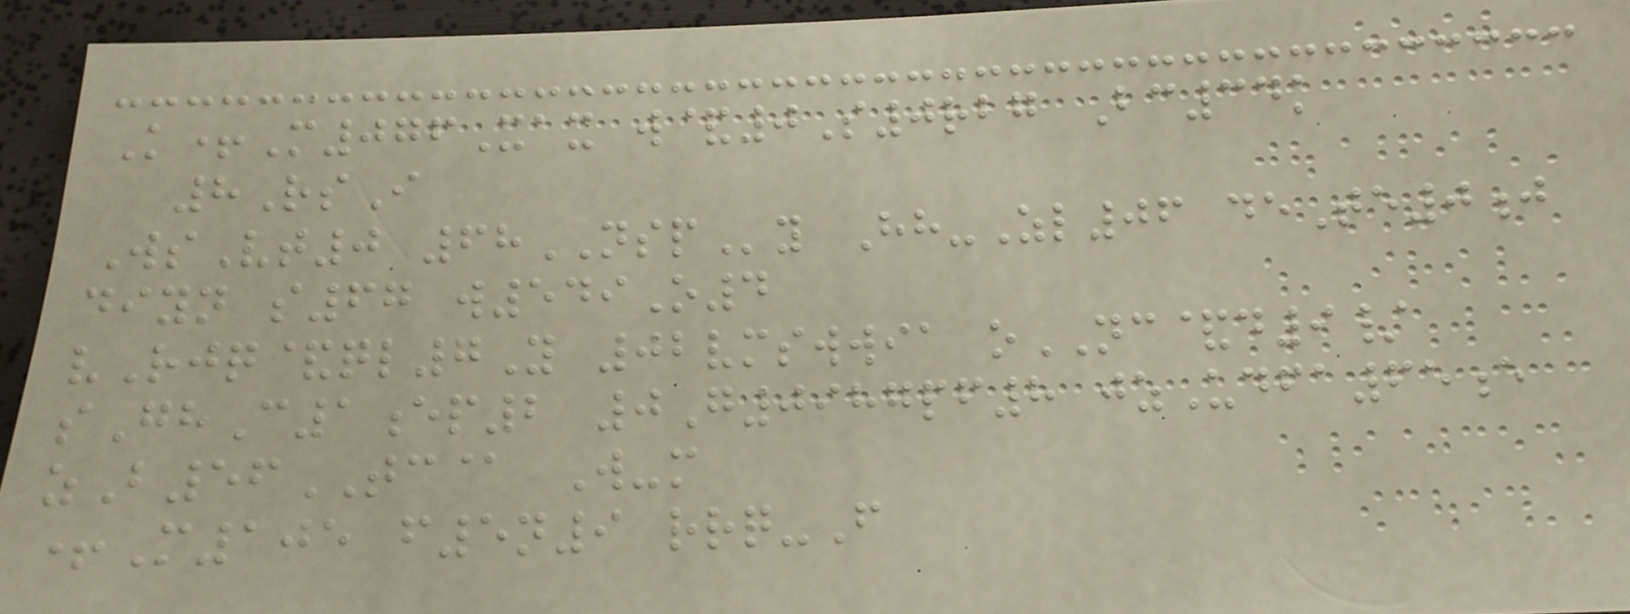K+M076Xax w&0S0rbg Bc34k
8RsI
WsVt0 68NSPy Hh-Zl06 deTe0j
diyn s67 w549O4
vRjq&ql7Y 02vmswwia oNC&d9/
sGhC1ep2 0G0987pf8 jzUdfa65e
zB56TC@ W-m
+M105 f5n9 rrq-F
